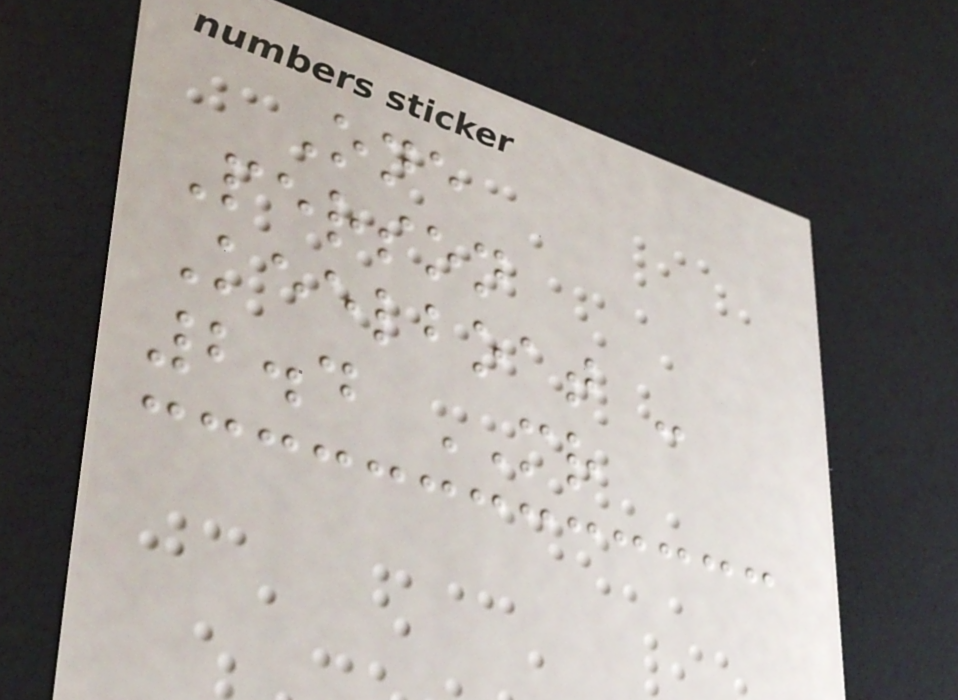One
Person
Keelboat -
2.4 MR
